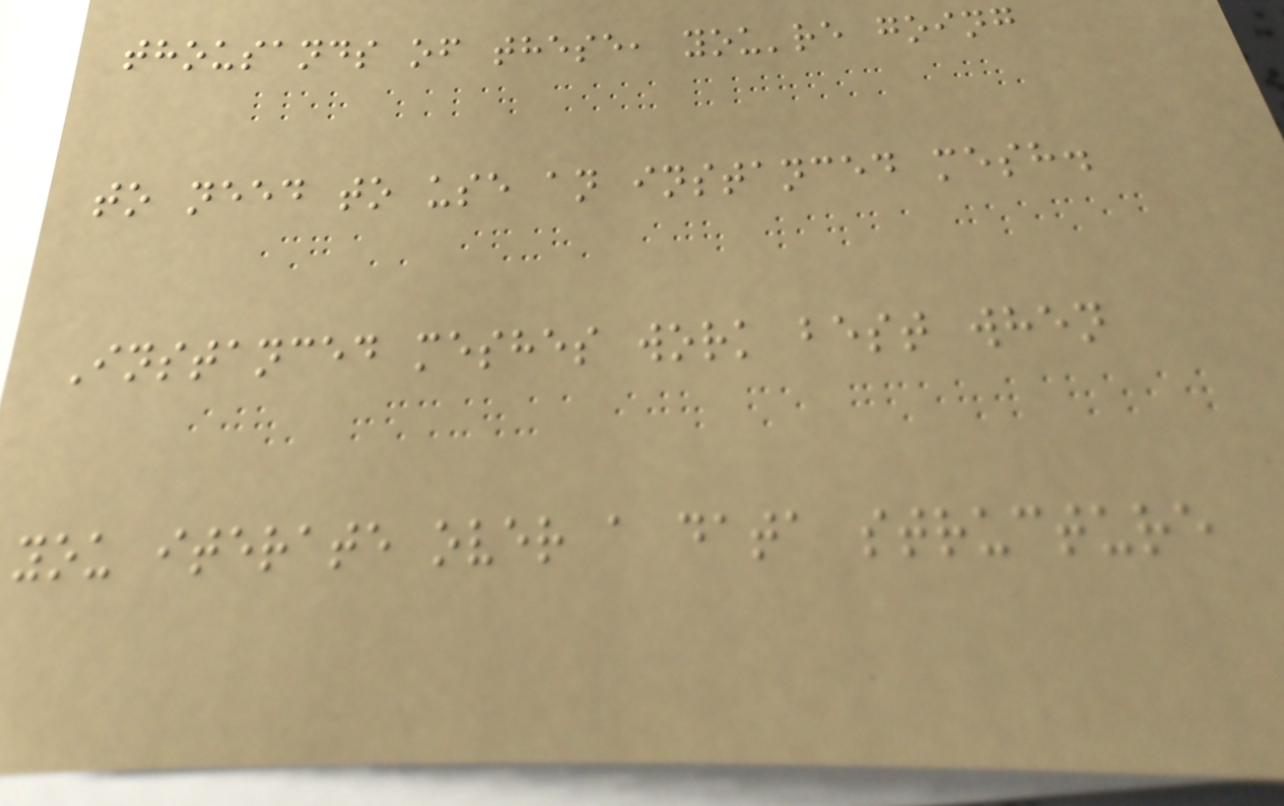thousands of these, you're going
to need to use an instanced mesh.
Instanced meshes work best when
you iterate over a data structure
